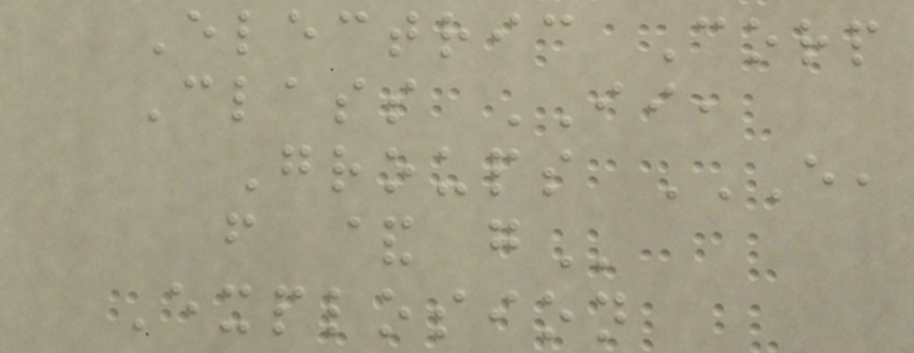Electric Corp
Class II,
Groups E,
F & G
Explosion
